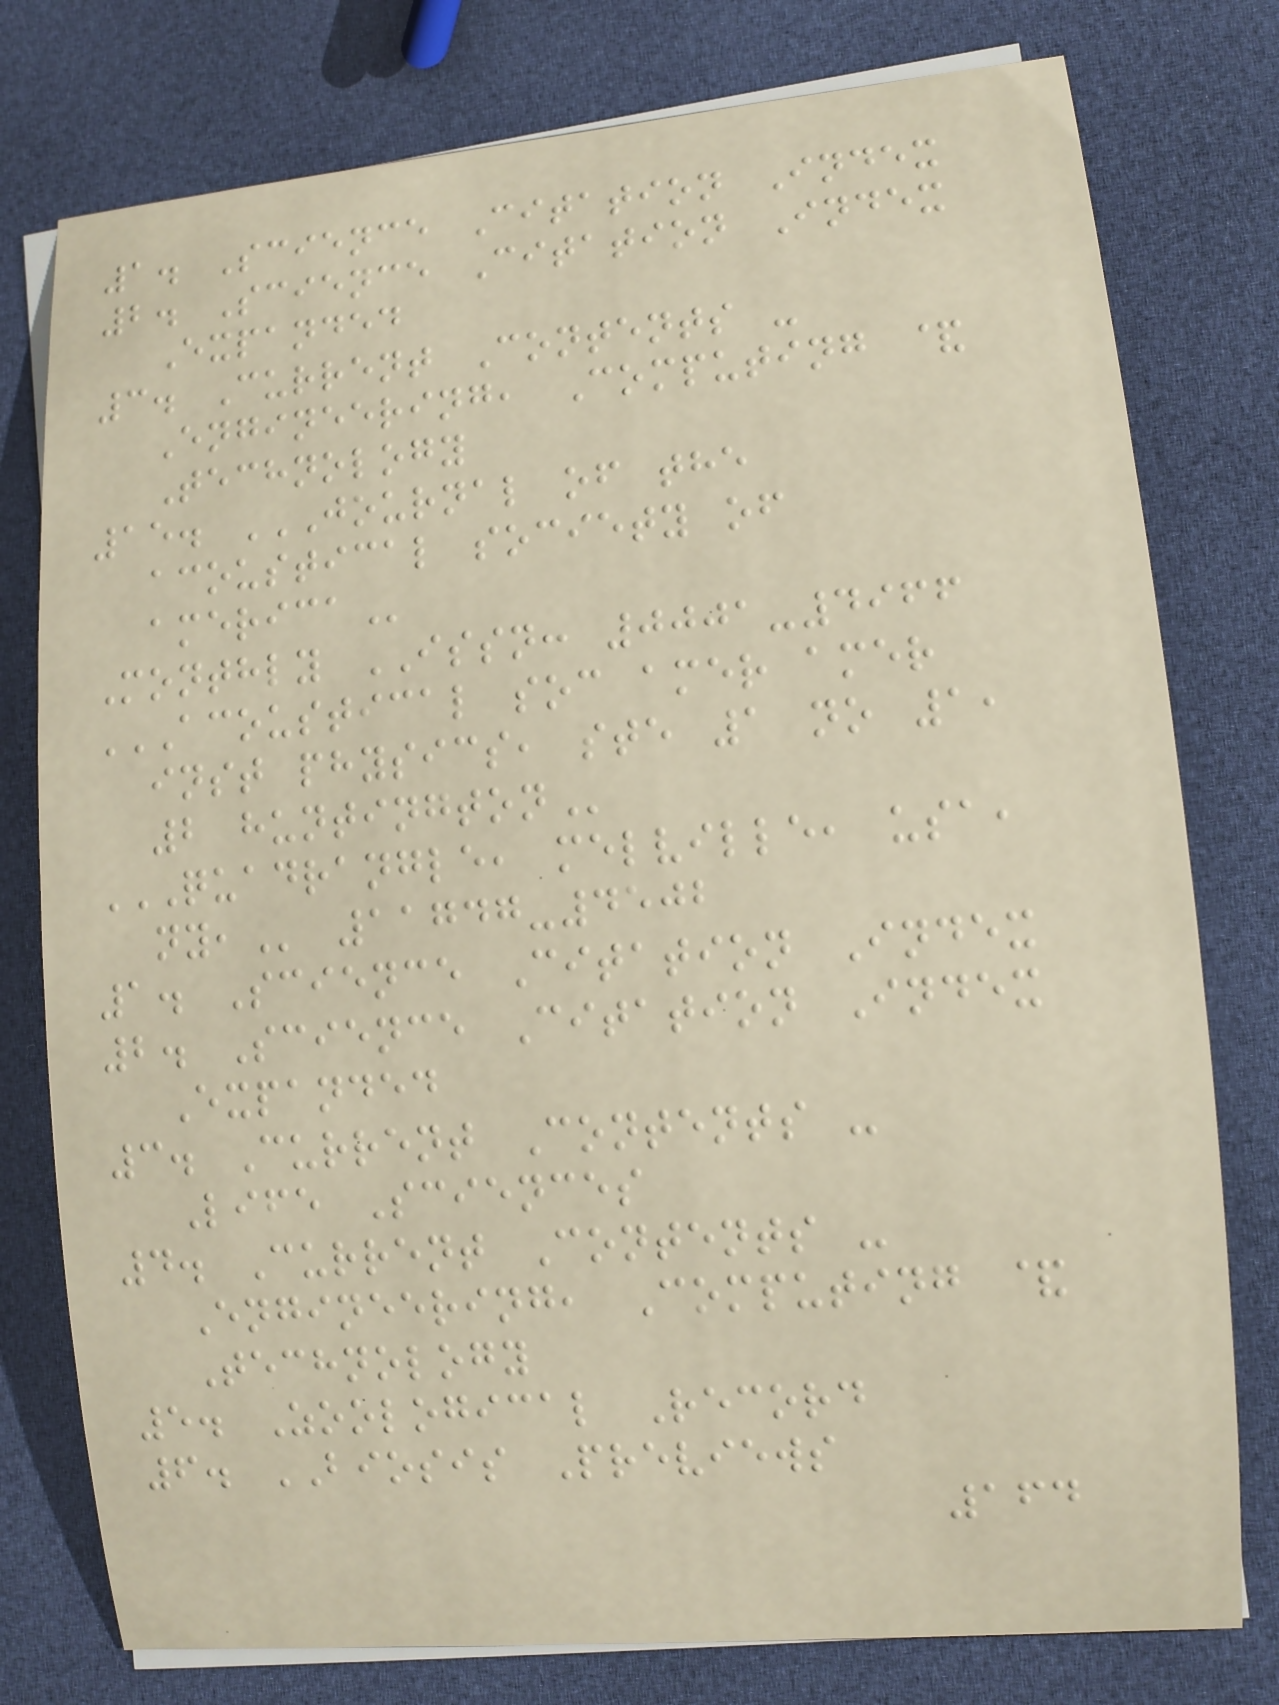1. Science Citation Index
2. Science Citation Index
Expanded
3. Current Contents -
Engineering, Computing &
Technology
15. JOURNAL OF THE
ACOUSTICAL SOCIETY OF
AMERICA
Monthly ISSN: 0001-4966
ACOUSTICAL SOC AMER AMER
INST PHYSICS, STE 1 NO 1,
2 HUNTINGTON
QUADRANGLE, MELVILLE, USA,
NY, 11747-4502
1. Science Citation Index
2. Science Citation Index
Expanded
3. Current Contents -
Life Sciences
4. Current Contents -
Engineering, Computing &
Technology
5. Zoological Record
6. BIOSIS Previews
164
